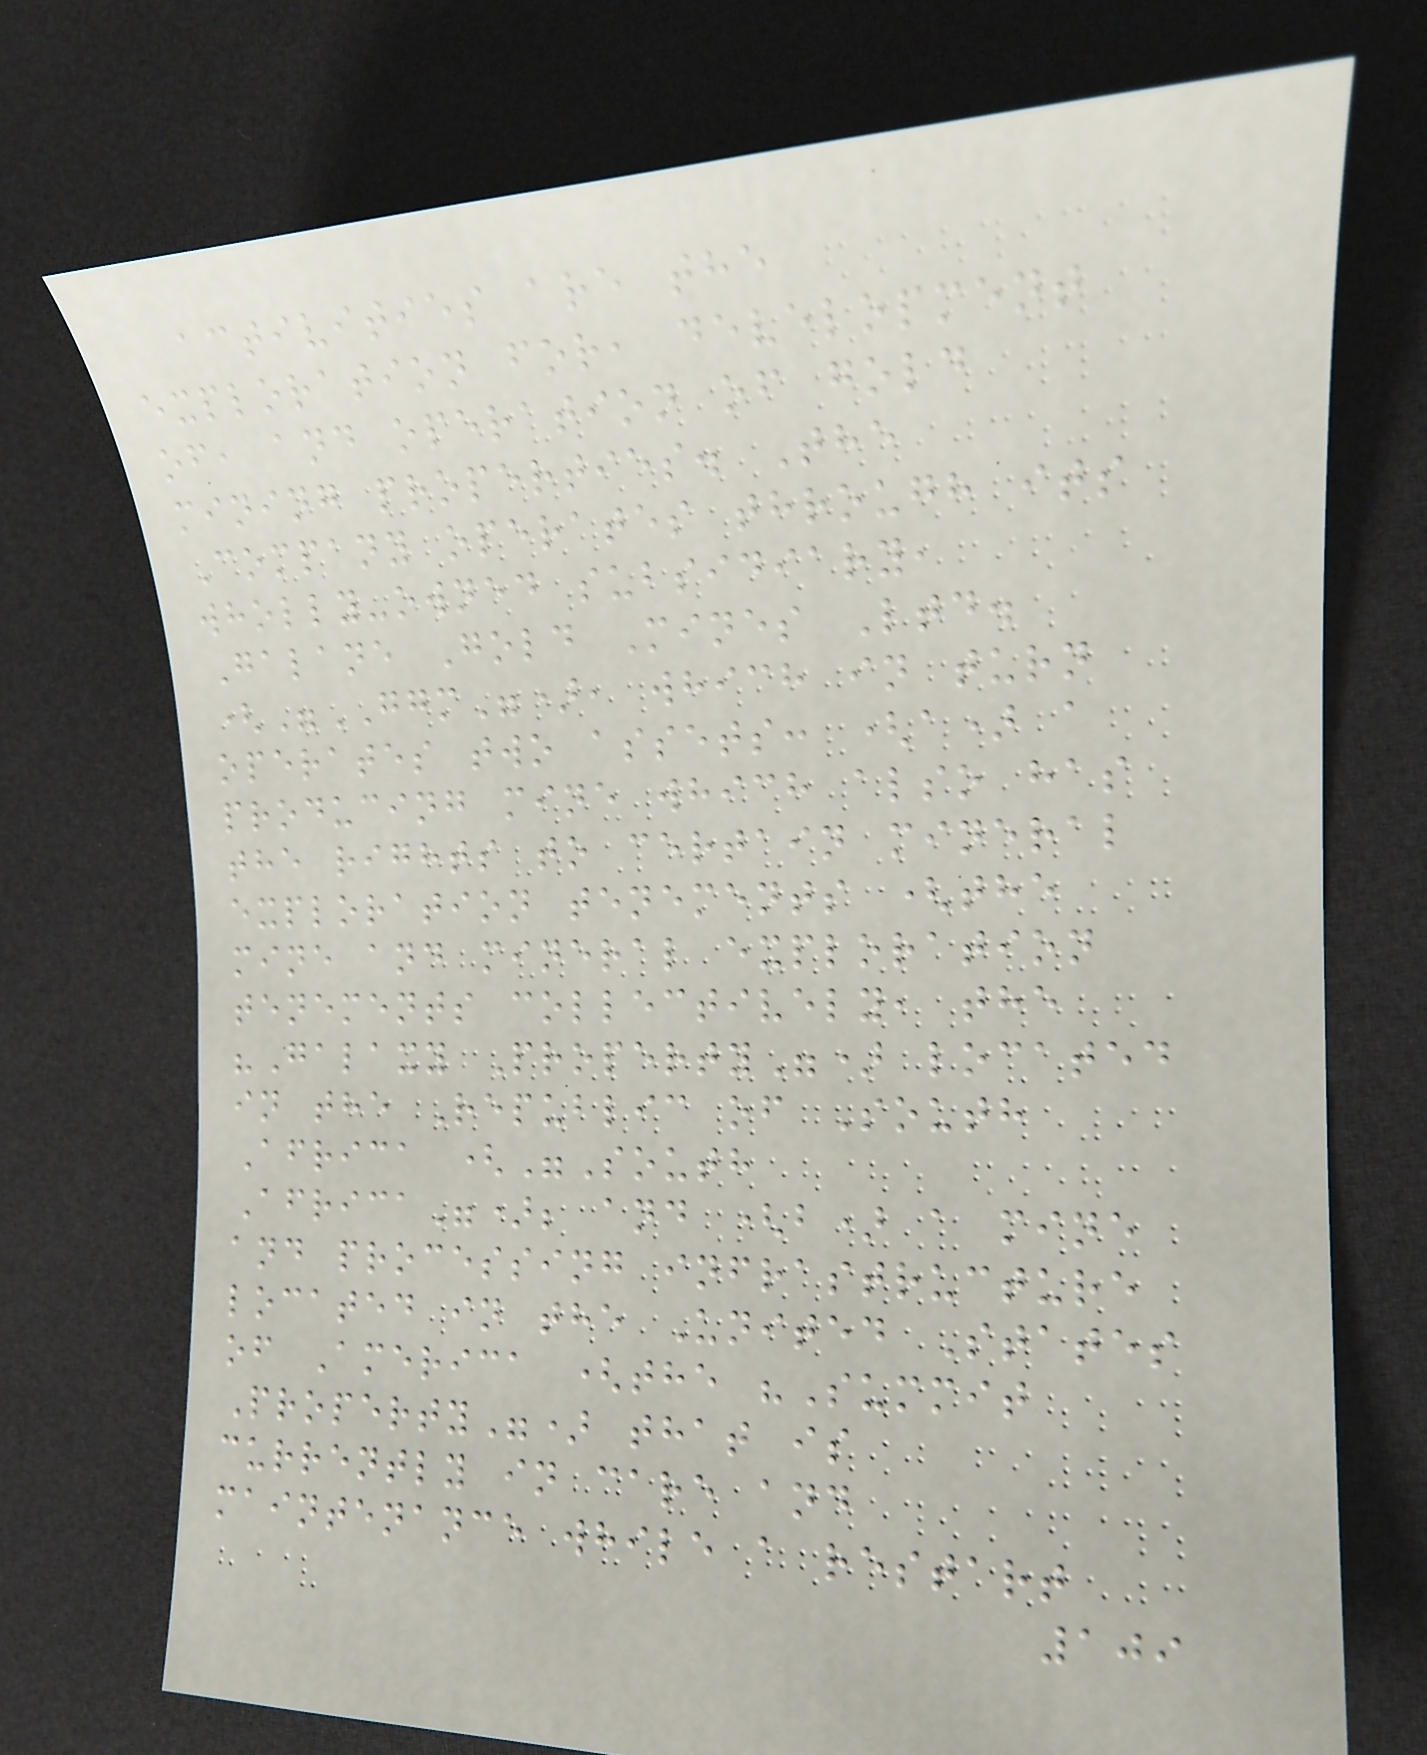activities are the
exploration for, development
of, and operation of gold
mining properties. The
Company operates through its
wholly-owned subsidiary,
Galane Gold Mines Ltd.
("GGM"), which in turn
operates two assets: (a) a
producing mine which also has
the rights to certain mineral
exploration tenements (the
mine and mineral exploration
tenements collectively, the
"Galaxy Property") located
in the Republic of South
Africa ("South
Africa"); and (b) a mine
and processing infrastructure
located in the United States
of America (the "Summit
Property") that is
currently in care and
maintenance while a restart
109
